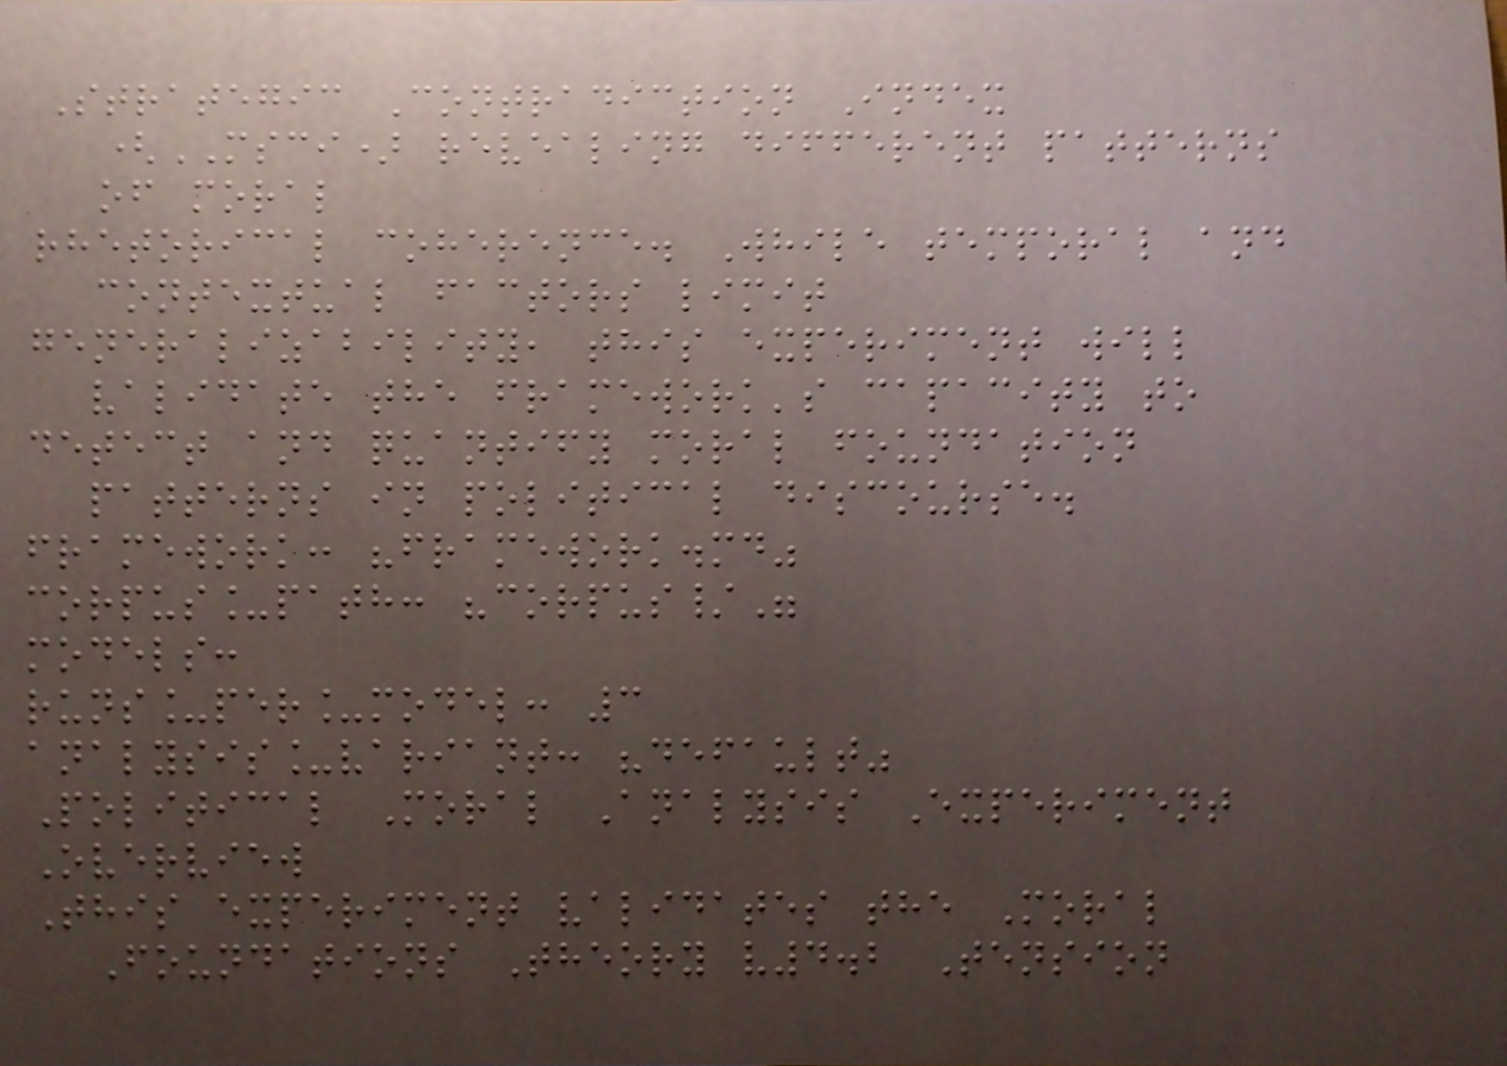Strategic Contradiction Index
(MSCI) revealing different patterns
of moral
rhetorical coherence. While temporal and
contextual factors limit
generalizability, this experiment will
validate the framework's capacity to
detect and quantify moral foundation
patterns in political discourse.
framework: "framework.md"
corpus_path: "corpus/"
models:
runs_per_model: 3
analysis_variant: "default"
Political Moral Analysis Experiment
Overview
This experiment validates the Moral
Foundations Theory v4.2 Tension
